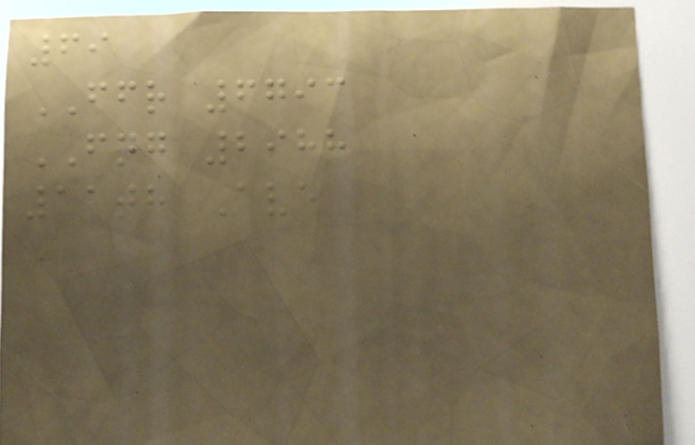69
FFR 6793
FNG 2988
11th Ave
